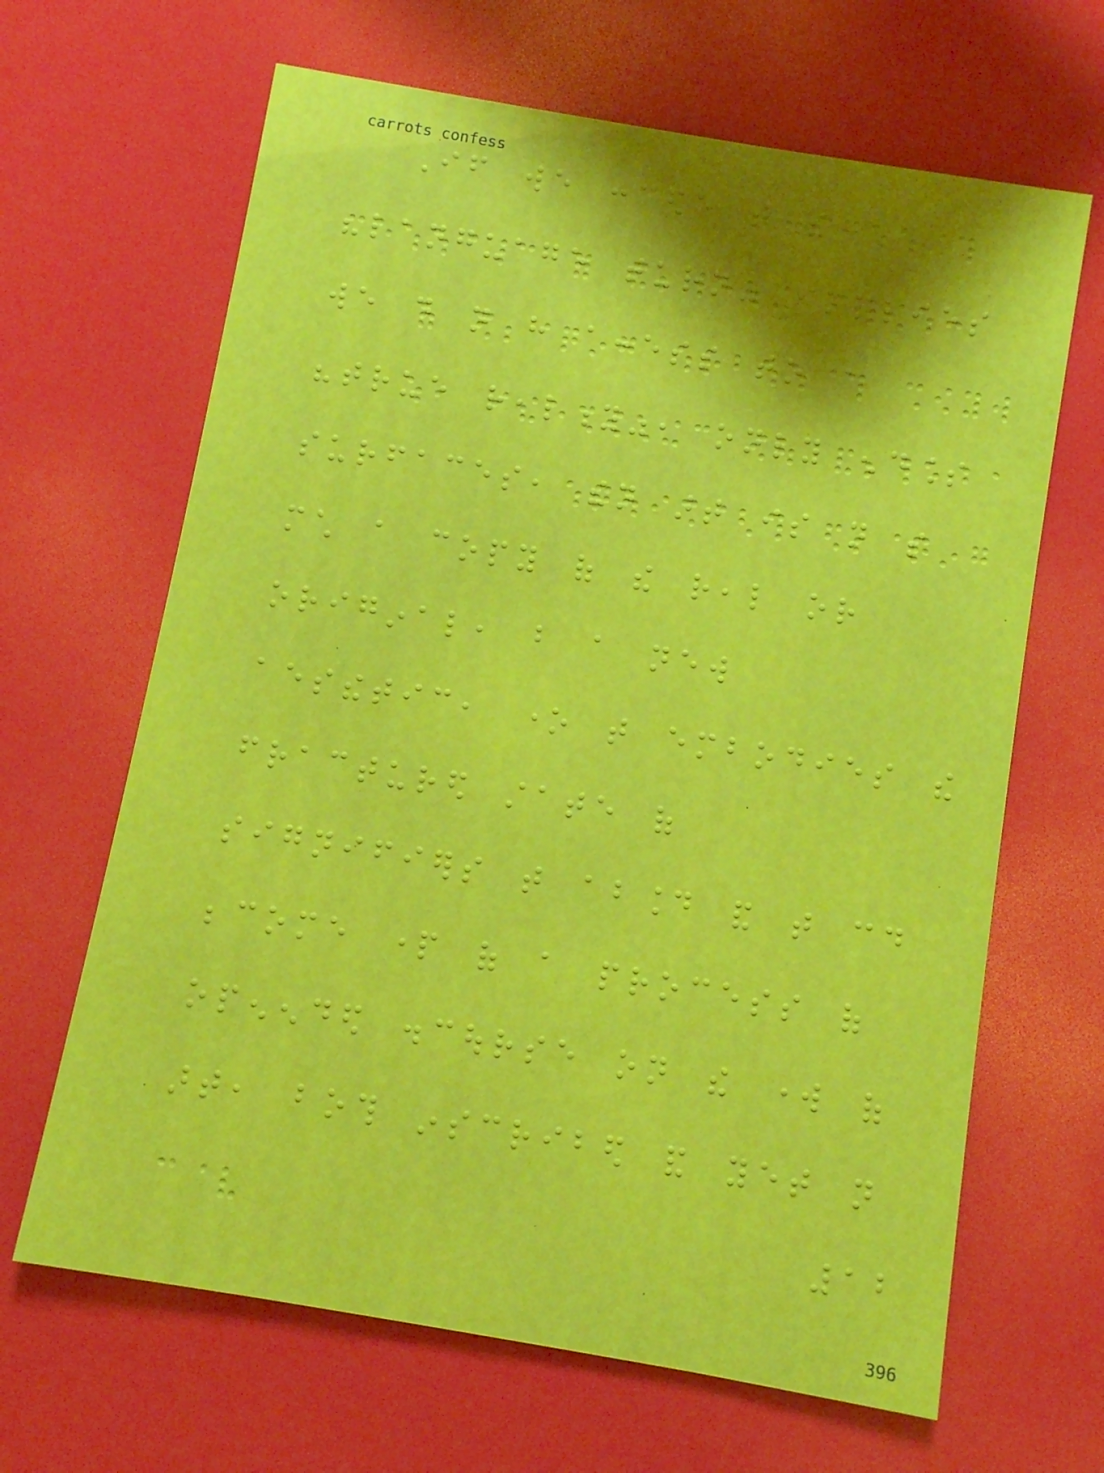If we concede that the
"language turn" implies
we do not have access to a
"true reality", only endless
surfaces, then art is not so
much a copy of the real or
original, but a new
aesthetic, one that embodies the
fractured state of
signifiers that abound and that could
become part of a process of
openended discourse on the work of
art, both inscribed and yet not
12
